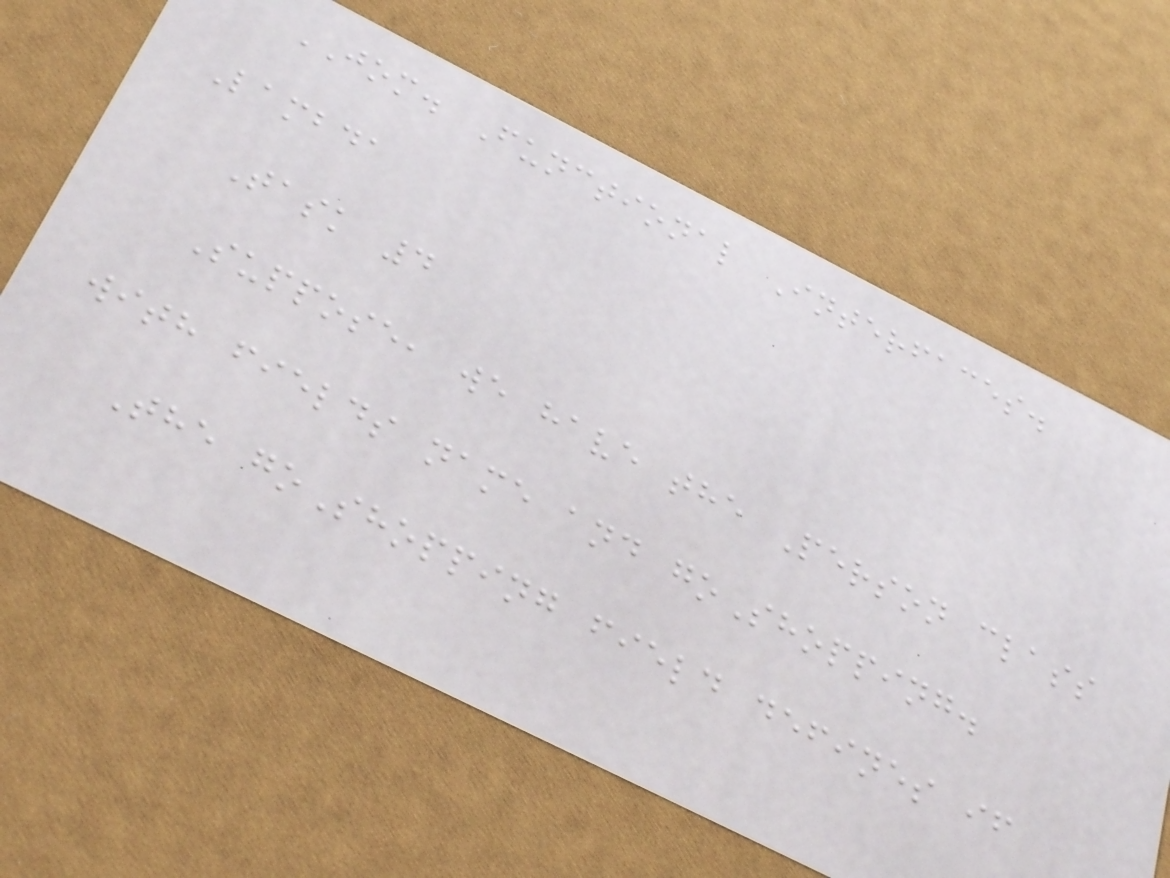JOM. Functional Interfaces.
Lambda
Task 4
Suppose, we have the Person class
with fields name and goShopping.
The goShopping field defines if
